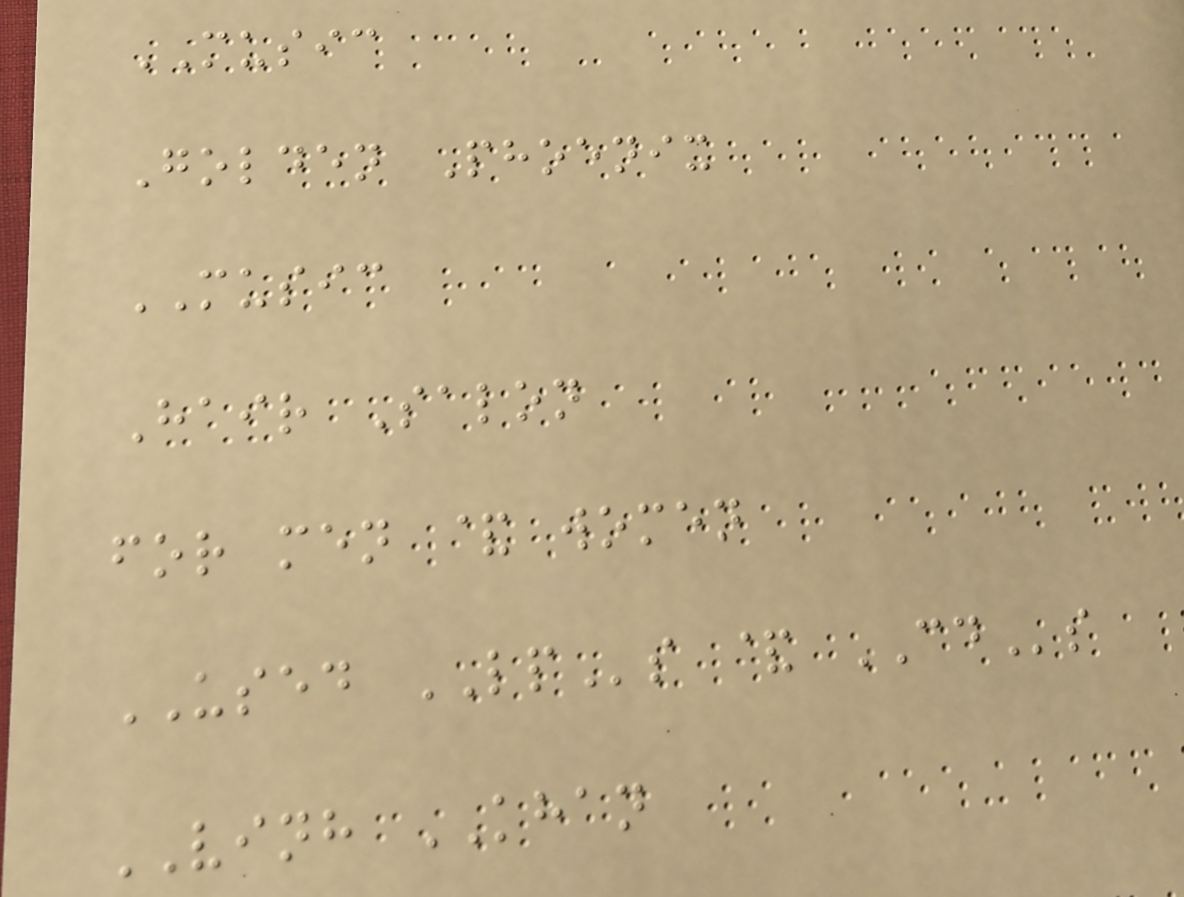MUSIC
Golden Phoenix
MUSIC
Hair Salon
for men & women
USED LPs & CDs
VINH KHAN
